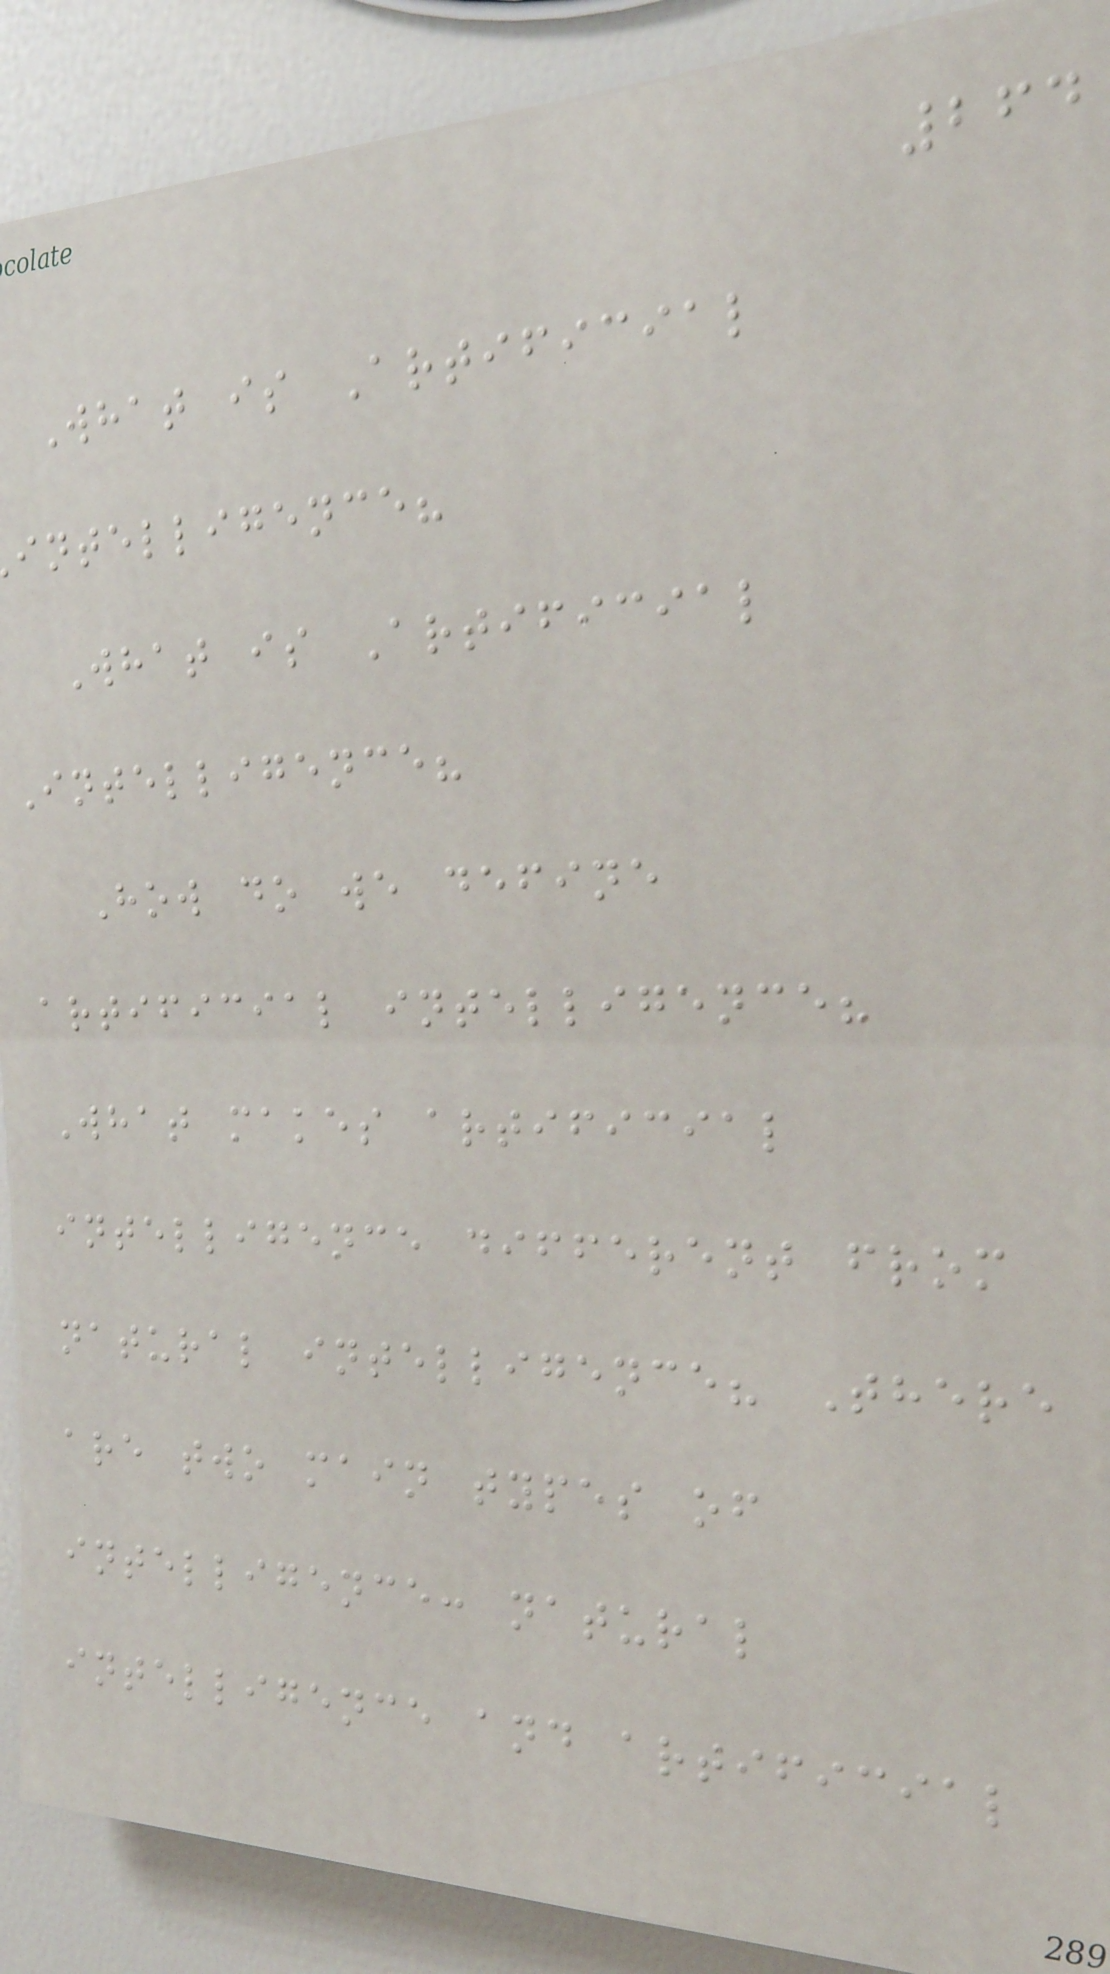264
What is Artificial
intelligence?
What is Artificial
Intelligence?
How do we define
artificial intelligence?
What makes artificial
intelligence different from
natural intelligence? There
are two main types of
intelligence: natural
intelligence and artificial
